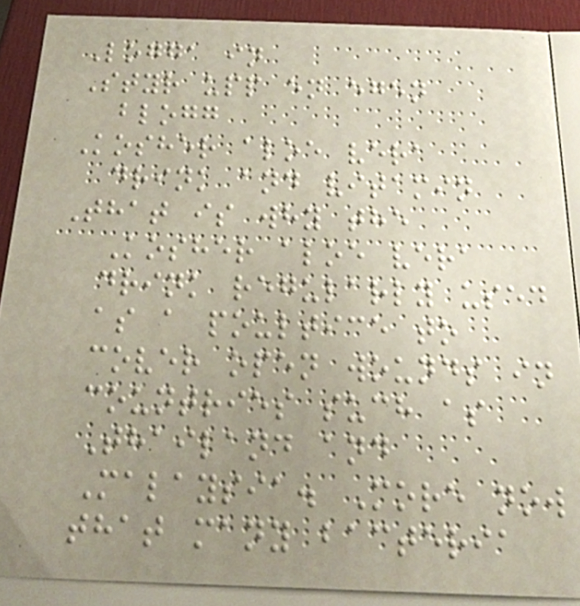Logga in
Styr upp en egen
blogg
Kosher aloe vera
drink and vitamin
That is why the
Kosher aloe vera
drink regularly used
as a poultice to
cover open wounds in
countries such as
Thailand and
Malaysia. More now
that many bacteria
